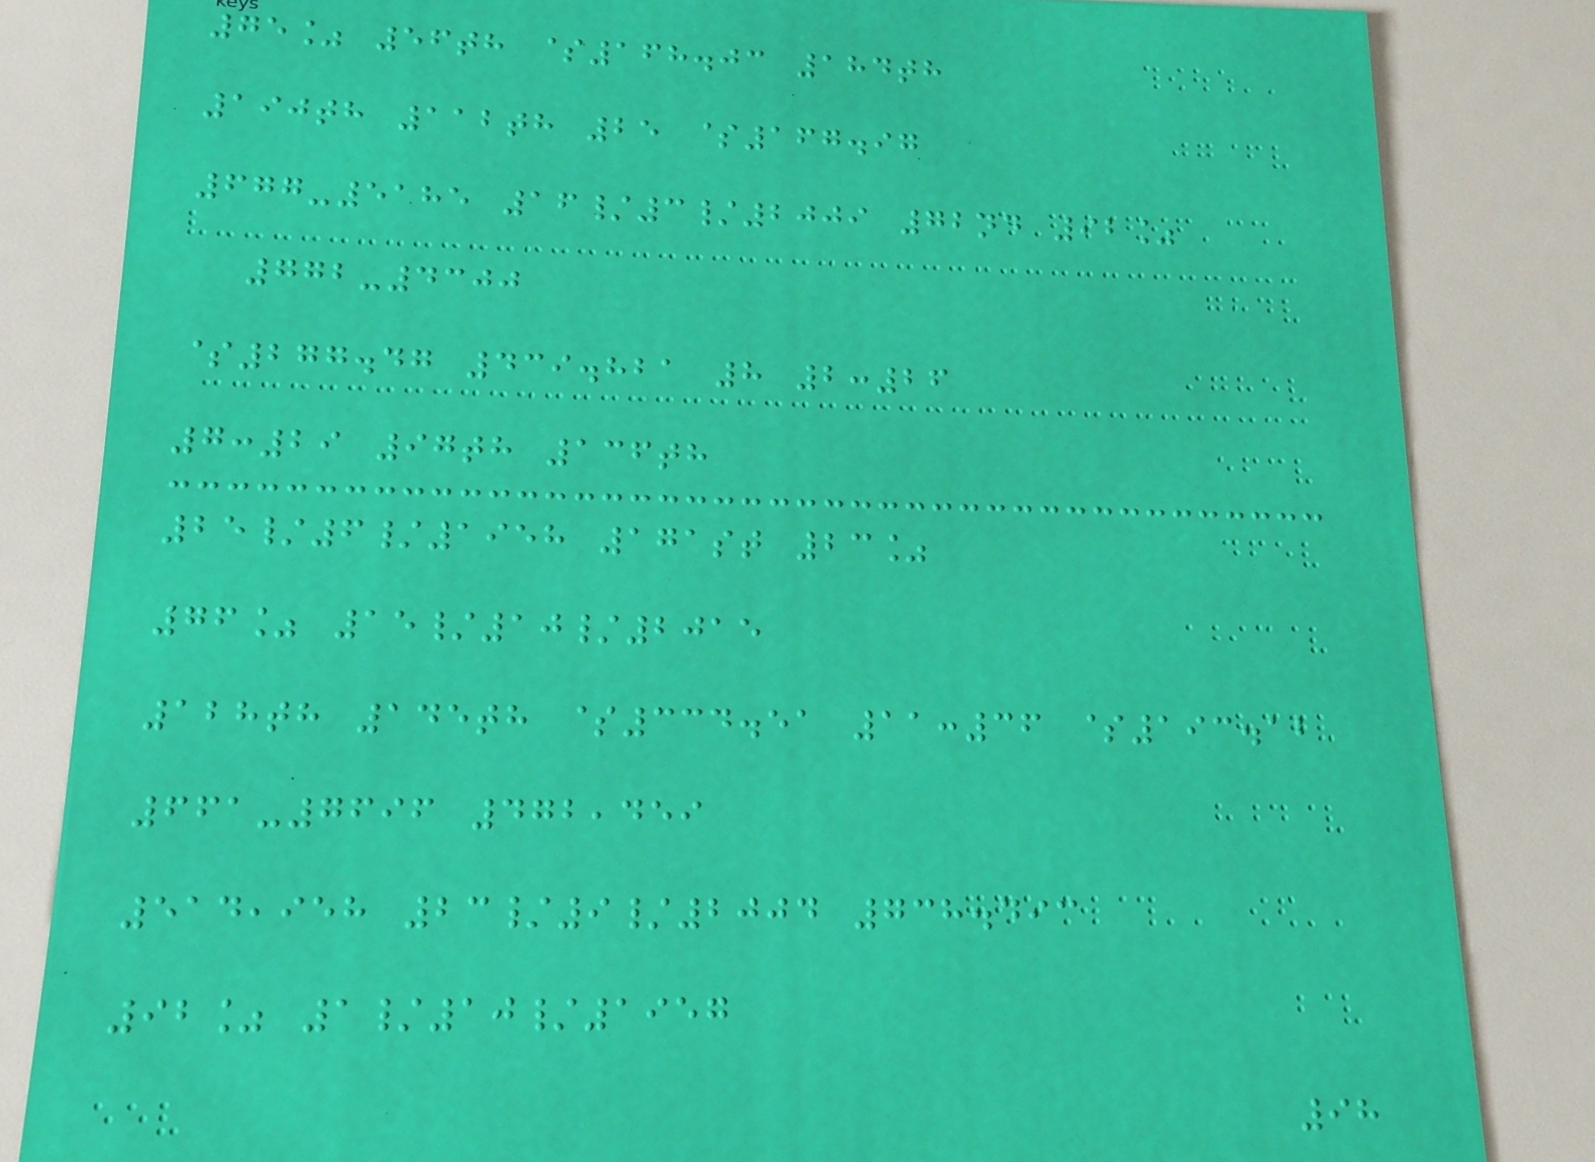75% 56th $168.03 184th
190th 112th 25 $167.97
677-5185 16/3/2009 72nd 92%
772-4300
$277.47 439.821 8 2:26
7:29 97th 136th
25/6/1958 171st 23%
76% 15/10/2015
128th 145th $334.51 11:36 $193.12
661-7696 472,459
514,958 23/9/2004 738.493
92% 1/10/1957
98
